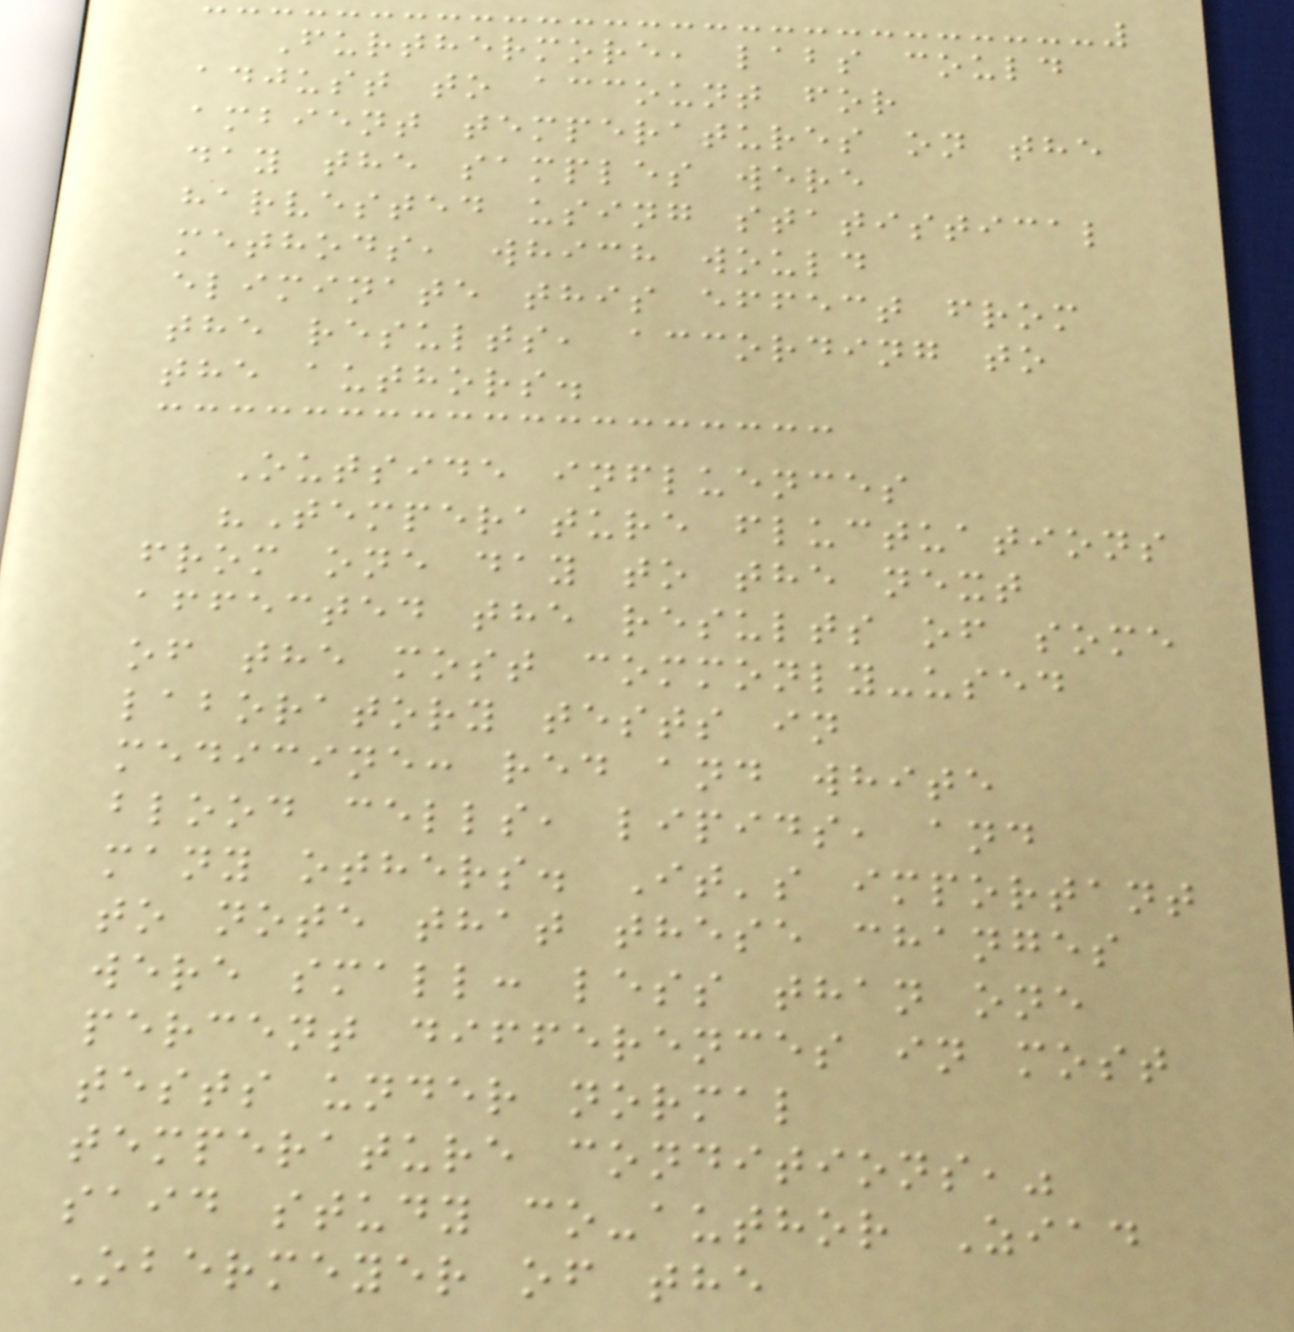Furthermore, labs could
adjust to account for
ambient temperatures on the
day the samples were
harvested using statistical
methods, which would
eliminate this effect from
the results, according to
the authors.
Outside influences
"Temperature fluctuations
from one day to the next
affected the results of some
of the most commonly-used
laboratory tests in
medicine: red and white
blood cells, lipids, and
many others. It's important
to note that these changes
were small: less than one
percent differences in most
tests under normal
temperature conditions,"
said study co-author Ziad
Obermeyer of the
